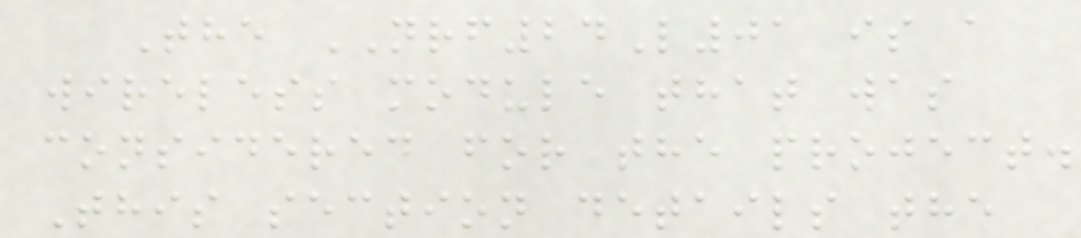The NRF24L01 is a
wireless module that was
considered for the project.
This section details the
